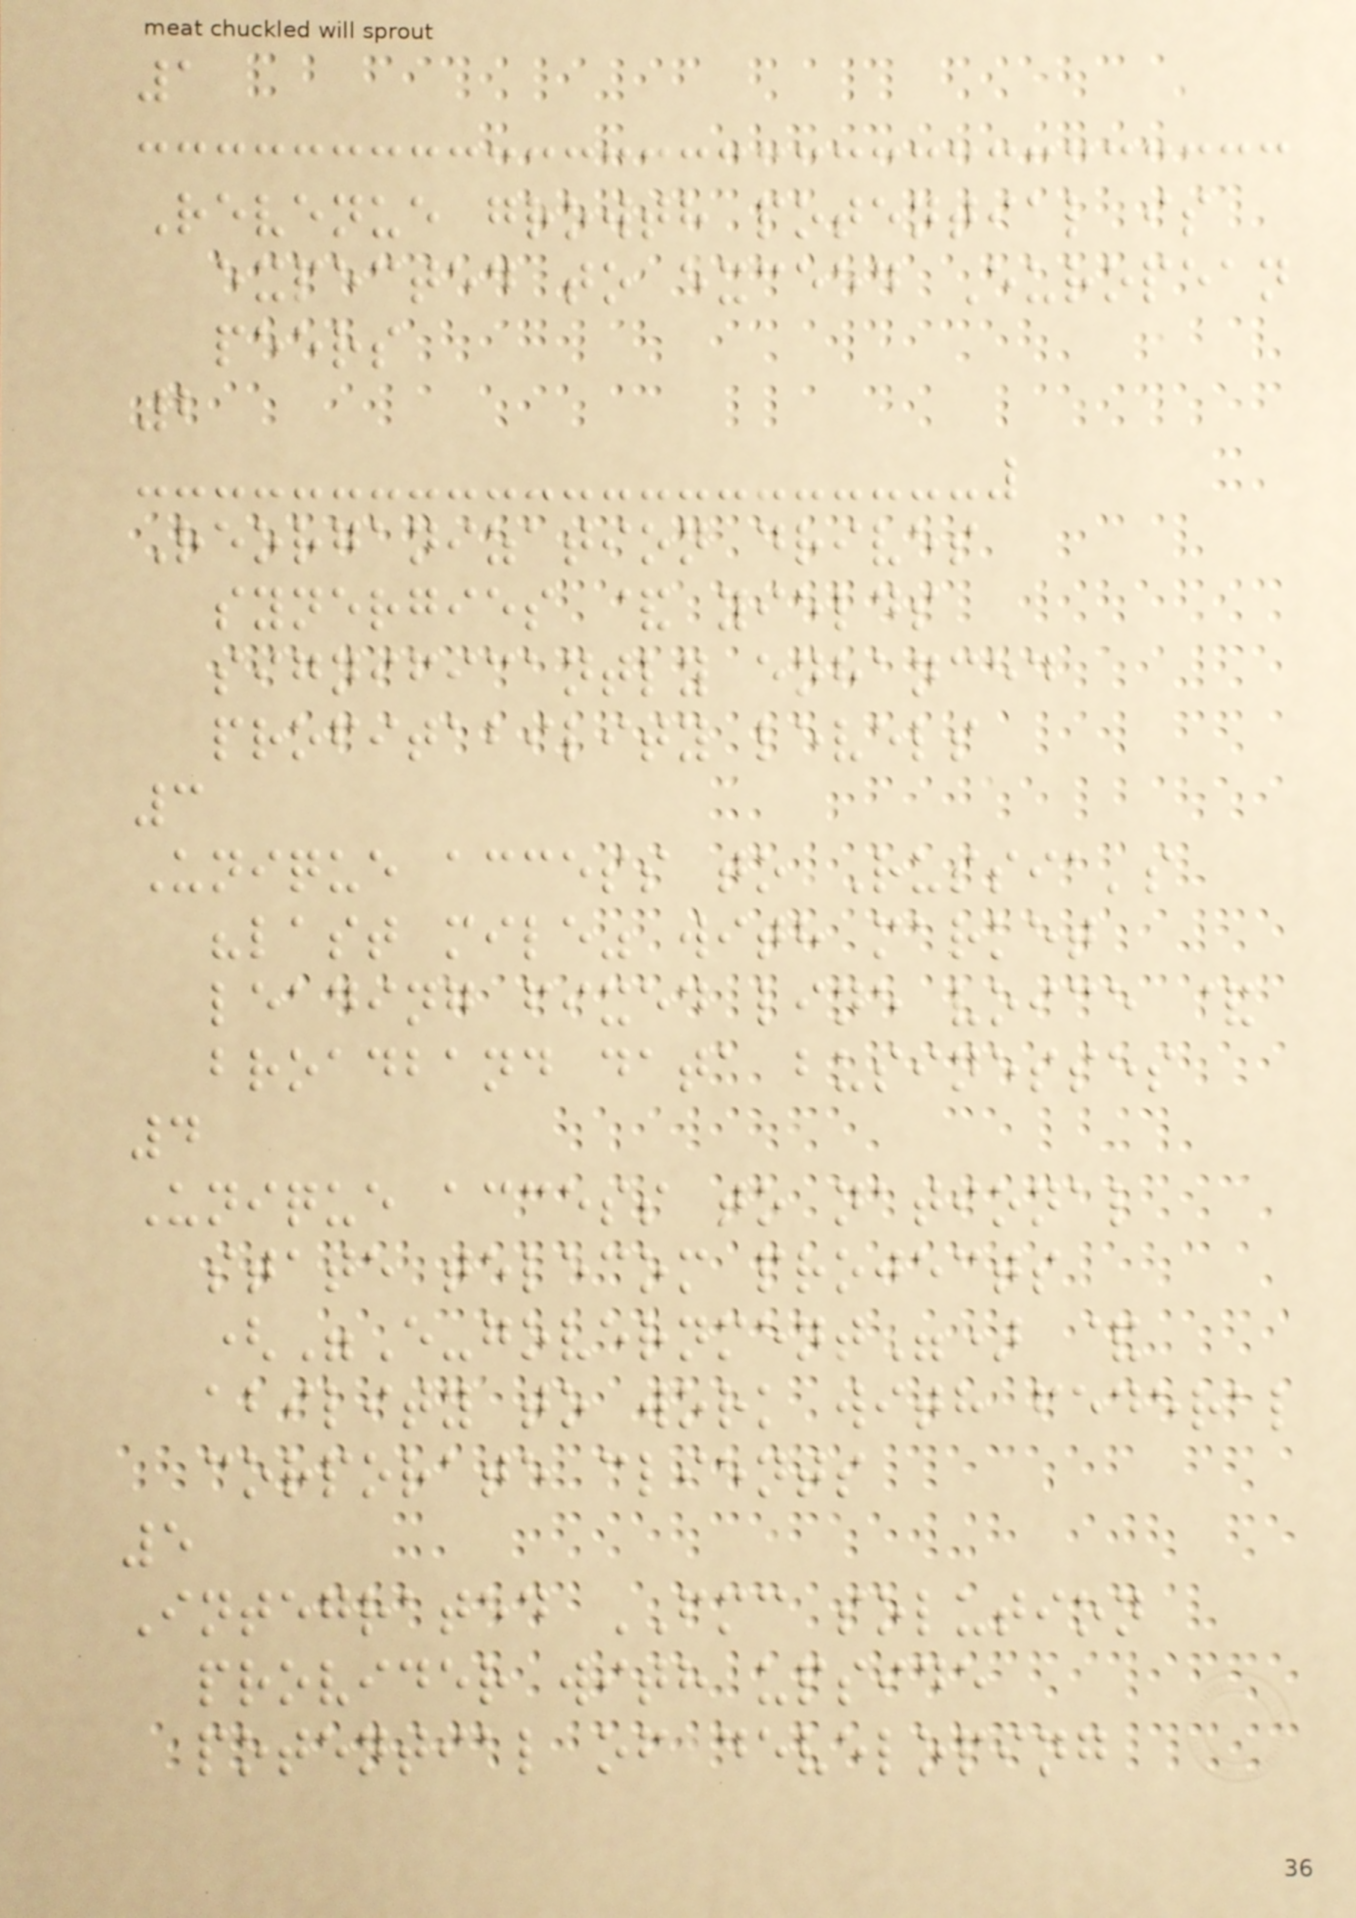1
Revenue growth potential is
expected to exceed European
peers
2
Reorganization drives
synergies & yields
significantly enhanced
profitability levels
3
Unique access to Russia's
"last mile" with market
leading fixed line voice &
broadband data businesses
4
Unique access to national
state telecom projects
("E-government") &
ability to work with federal
corporate clients
5
Integrated FMC solution
provider with upside
potential of developing
